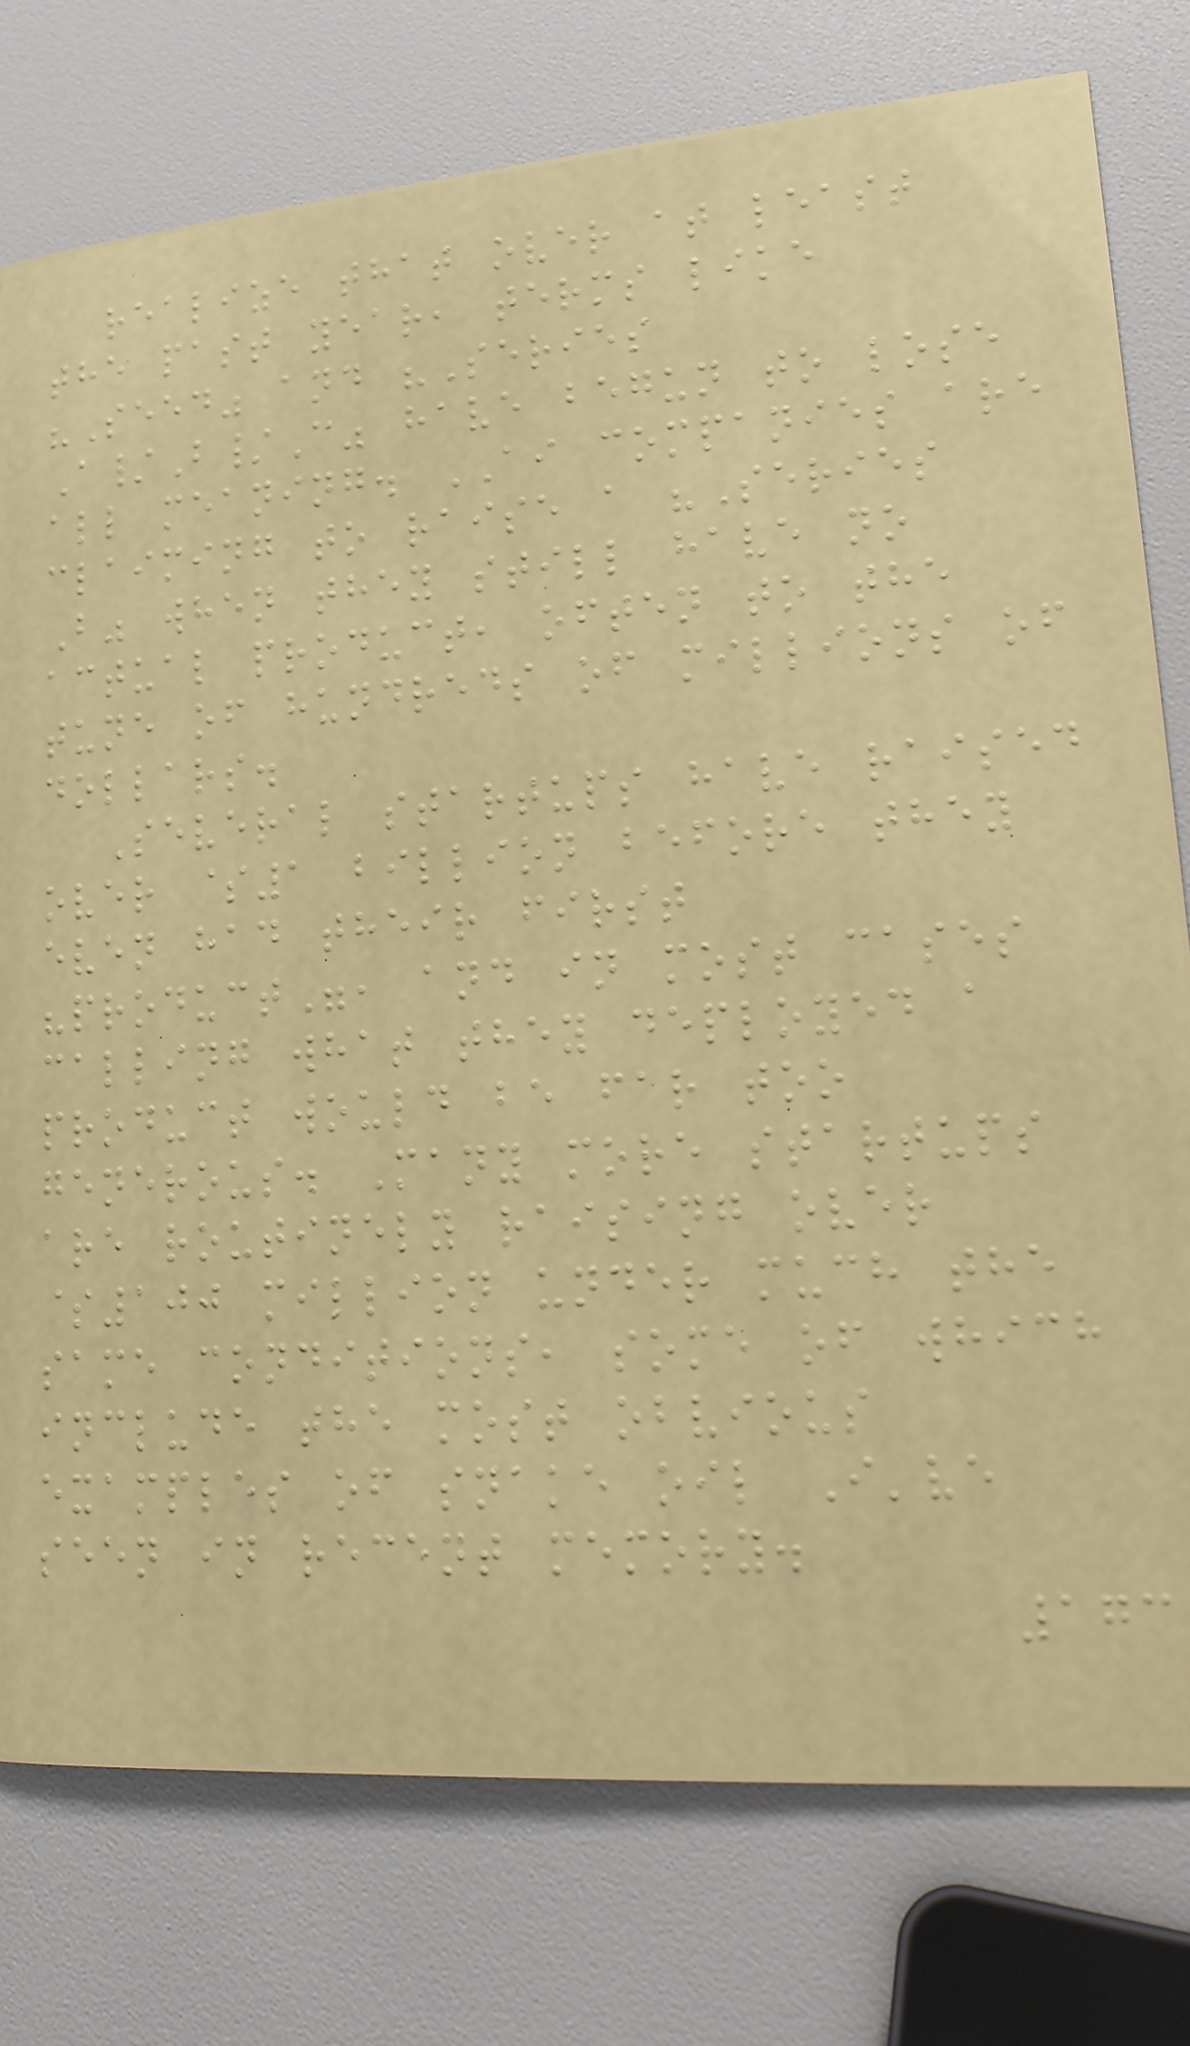realize that over at least
the past year, terms like
"Seed" and "Series
A/B/C" have begun to lose
all meaning. AI companies are
claiming to raise a "Series
B" when they still have no
actual product, often to the
tune of hundreds of millions of
dollars.
Several startups have raised
over $1 billion before they
even had their first
"product", and in most cases
calling what they deployed a
product would be far too
generous. Many more startups
are routinely raising over
$100 million under much the
same conditions, some of which
include the most obvious
examples of snake oil I've
seen in recent memory.
173
